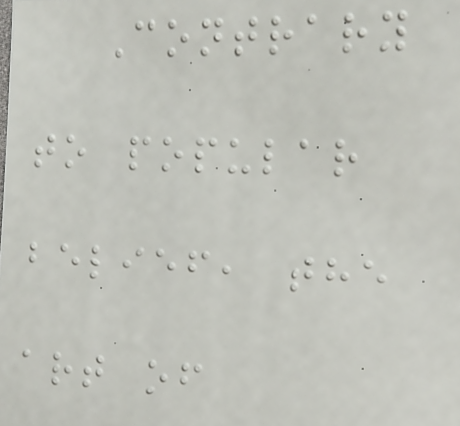Contrary
to popular
belief, the
art of
